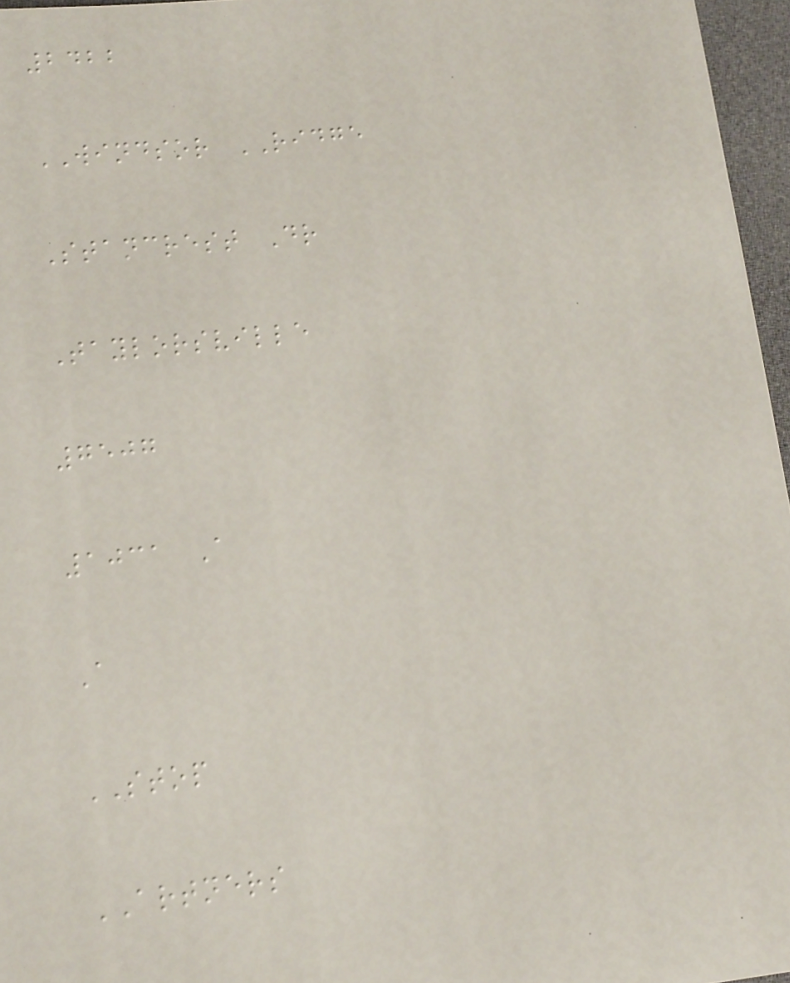2422
WINDSOR RIDGE
Stancrest Dr
Taylorsville
7507
1031 A
A
STOP
ARTNERS
